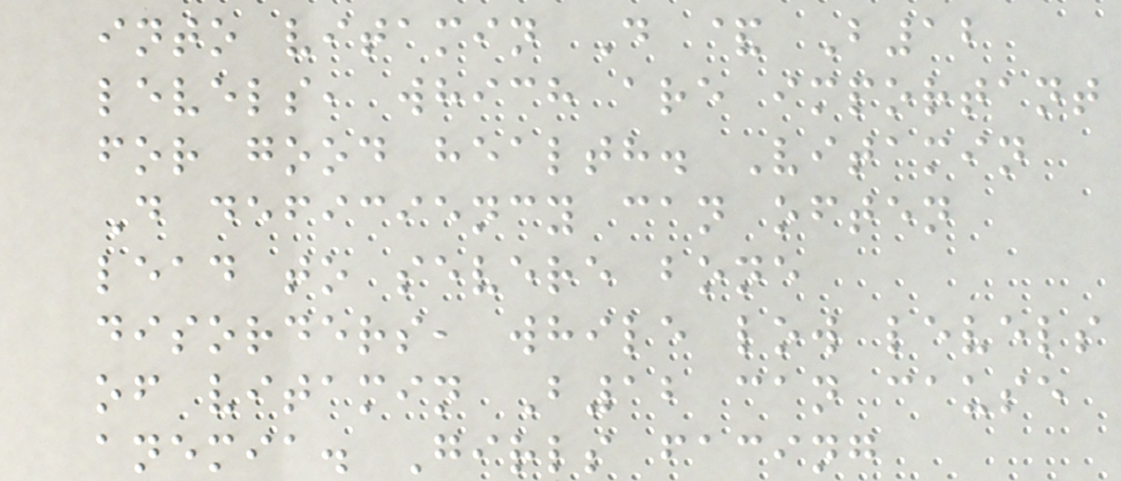into vitamin D & B12
levels, which are important
for good health. Vitamin
D deficiency can often
lead to severe bone
disorders, while low levels
of vitamin B12 can cause
anemia. Girls facing
